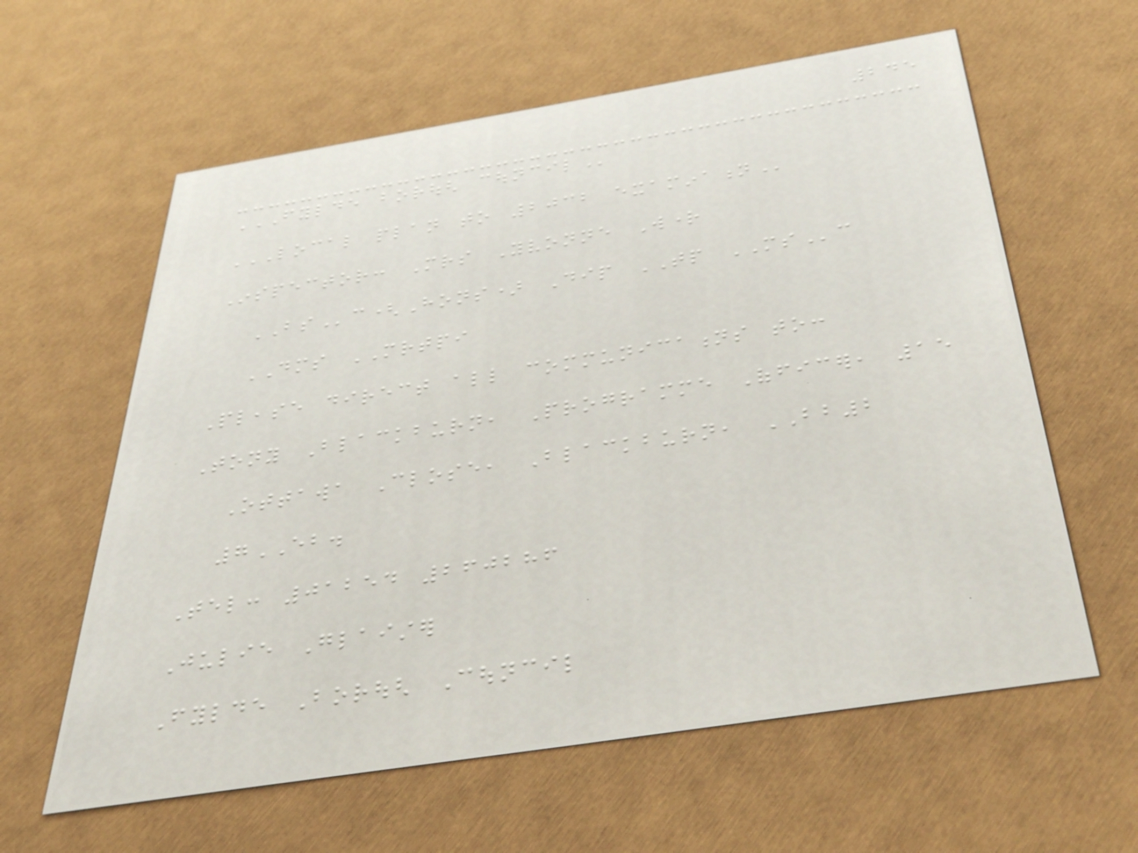245
FYLDE BOROUGH COUNCIL
LOCAL PLAN TO 2032 EXAMINATION
Inspector: Mrs Yvonne Wright
BSc(Hons) Dip TP MSc
DMS MRTPI
Please direct all communications to:
Tony Blackburn, Programme Officer, 15
Ottawa Close, Blackburn, BB2
7EB.
Tel: 01254 260286
Julie Glaister
Fylde Borough Council
